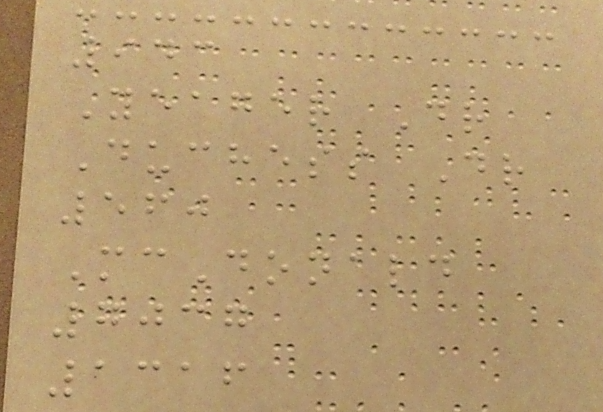943
Yeager Dr
Duchess Dr
560
McDonald
7037
1316
